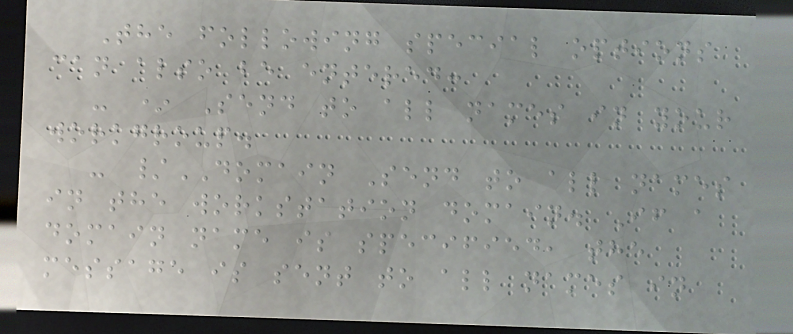The following special options
can also be entered:
- * Send to all names in your
workgroup.
- /DOMAIN Send to all names
in the workstation domain. If a
domain name is specified, the
message is sent to all names in
